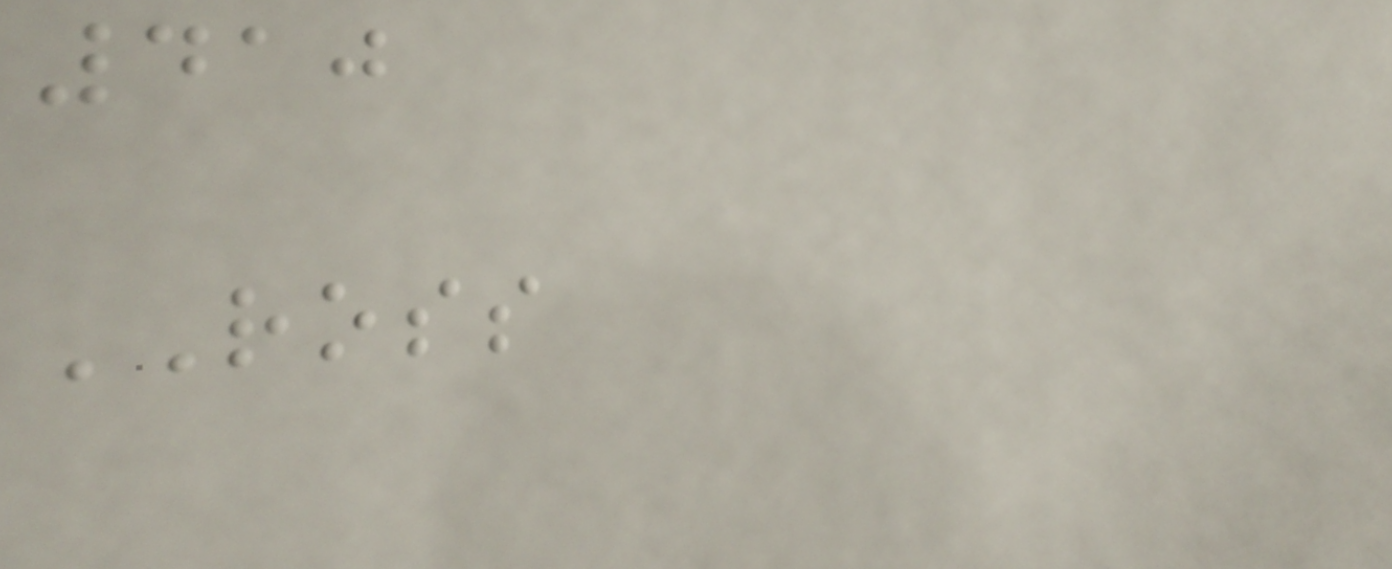410
ROSS
